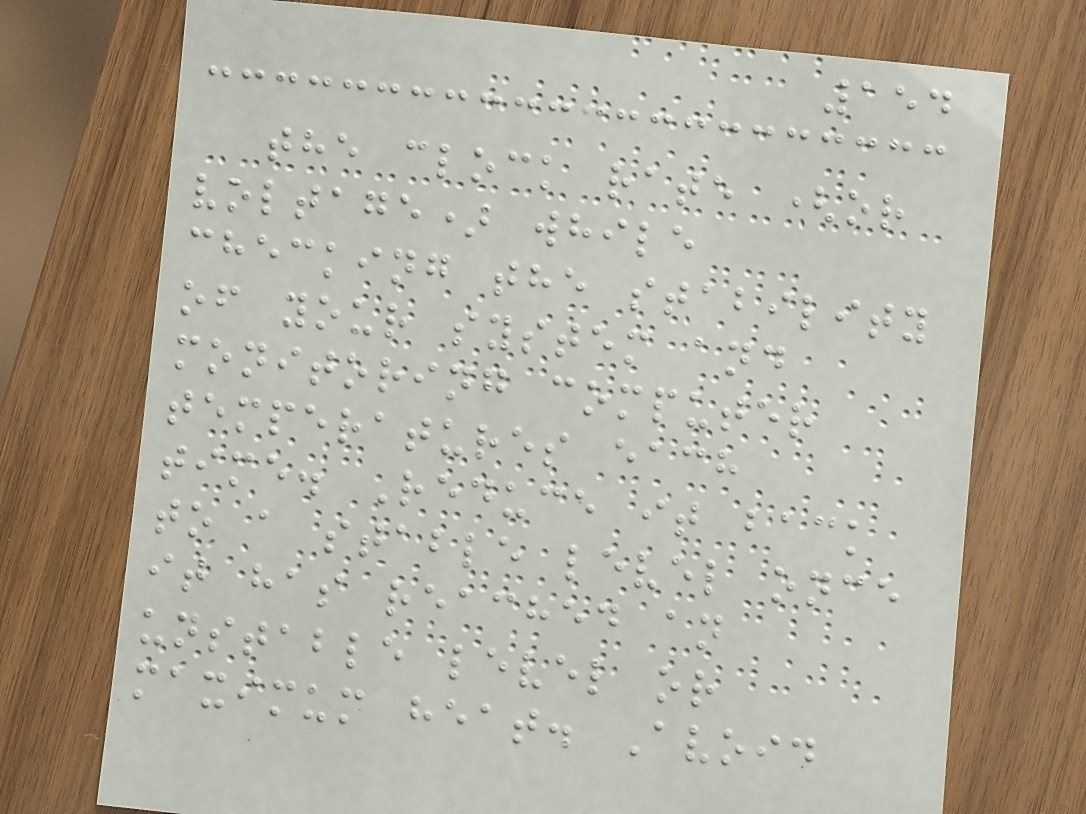154
the clock rate (or
voltage) while
checking the stability
of your system and
monitoring computer
temperatures each
time. Reduce it back
to a stable level once
it has reached an
unstable level or
maximum heat. Avoid
